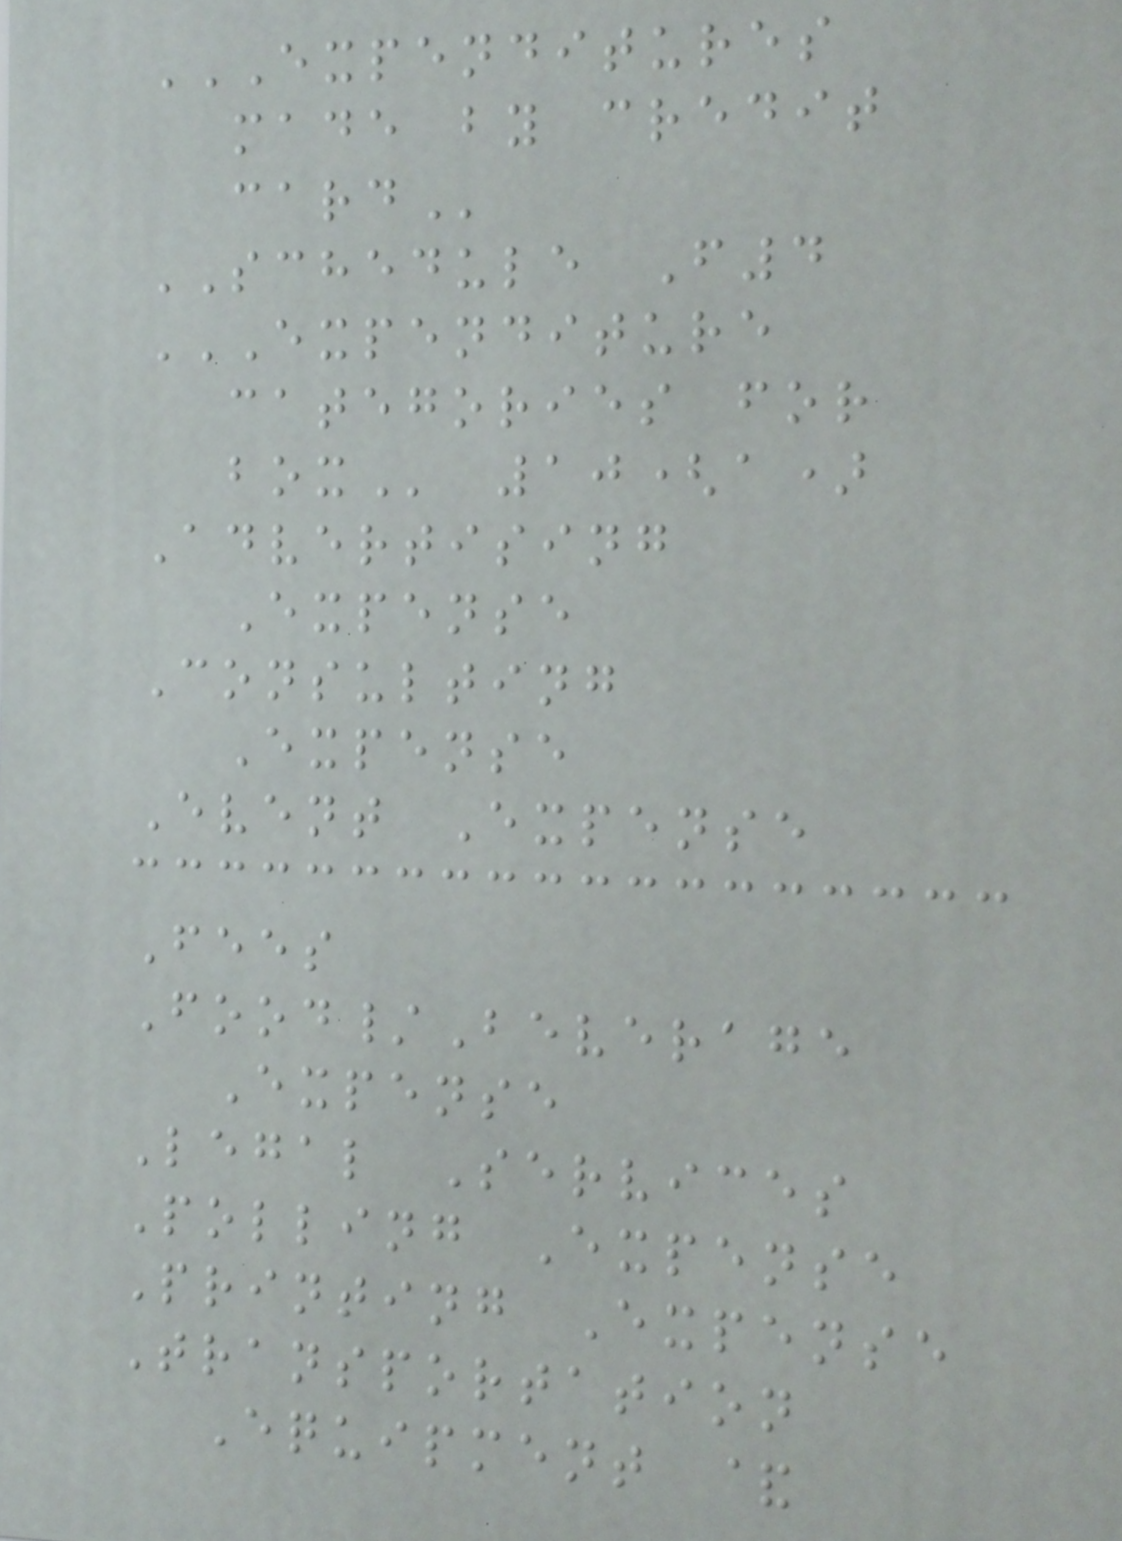EXPENDITURES
MADE BY CREDIT
CARD
SCHEDULE F4
EXPENDITURE
CATEGORIES FOR
BOX 10(a)
Advertising
Expense
Consulting
Expense
Event Expense
Fees
Food/Beverage
Expense
Legal Services
Polling Expense
Printing Expense
Transportation
Equipment &
